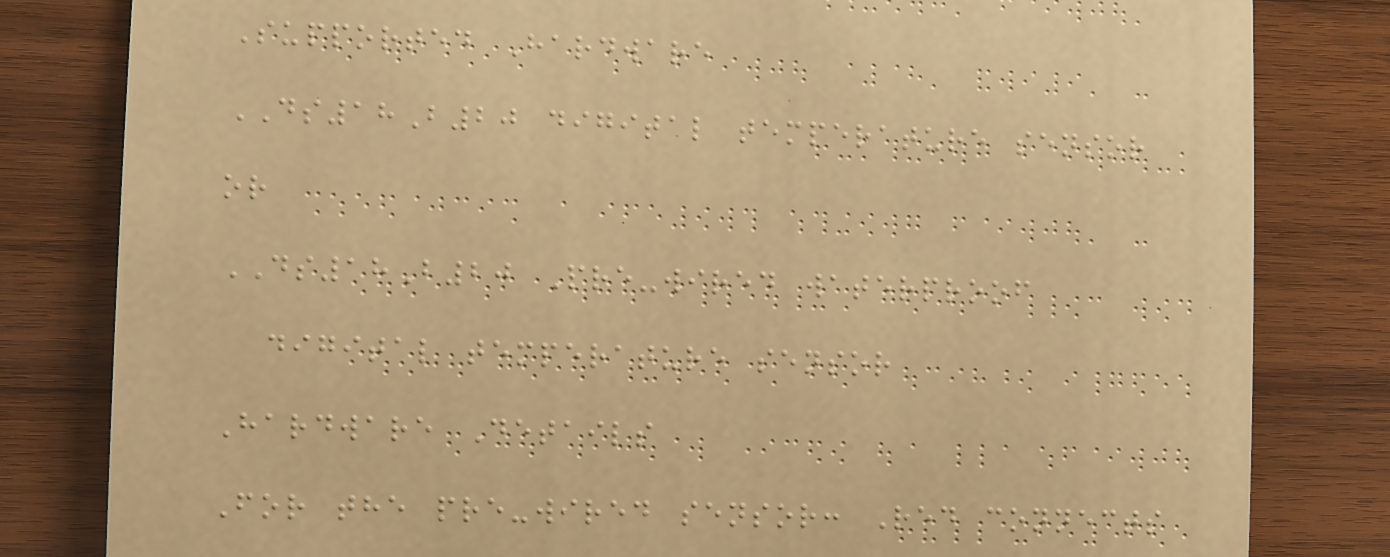Supported Hardware
DS18B20 digital temperature sensor
or
DS18B20 Pre-wired waterproof
digital temperature sensor
Hardware Details
For the pre-wired sensor: Red connects
